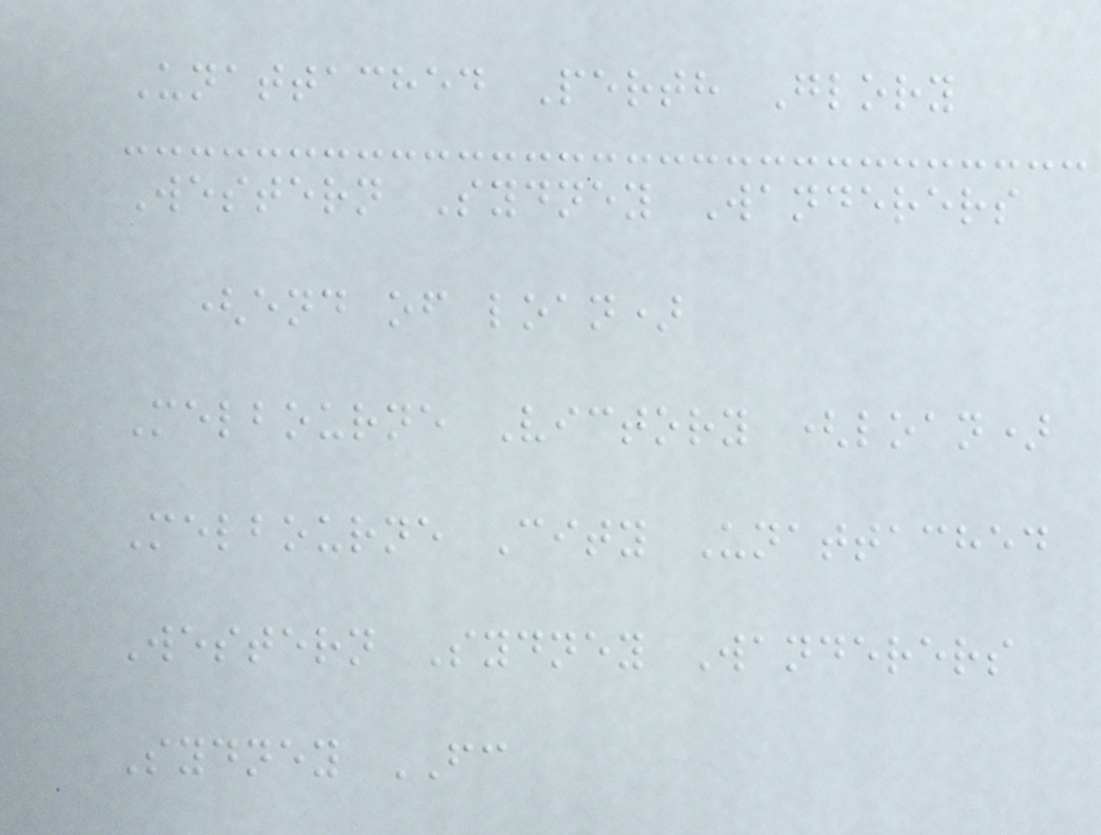Unattached Perth Glory
Western Sydney Wanderers
(end of loan)
Melbourne Victory (loan)
Melbourne City Unattached
Western Sydney Wanderers
Sydney FC
